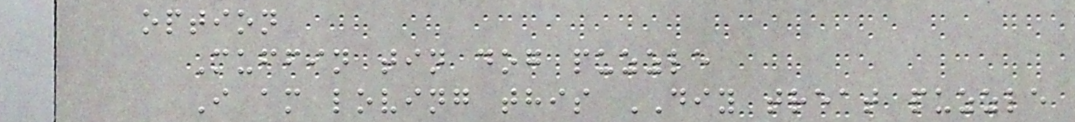option
Muffin tin dog puzzle
I am loving this DIY treat puzzle
